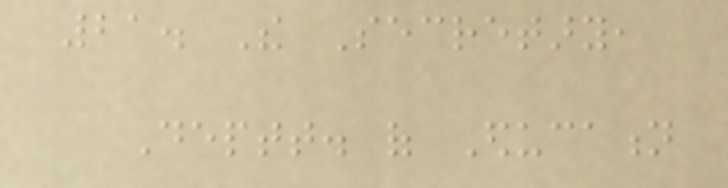21. The Secretary,
Deptt. of Education
